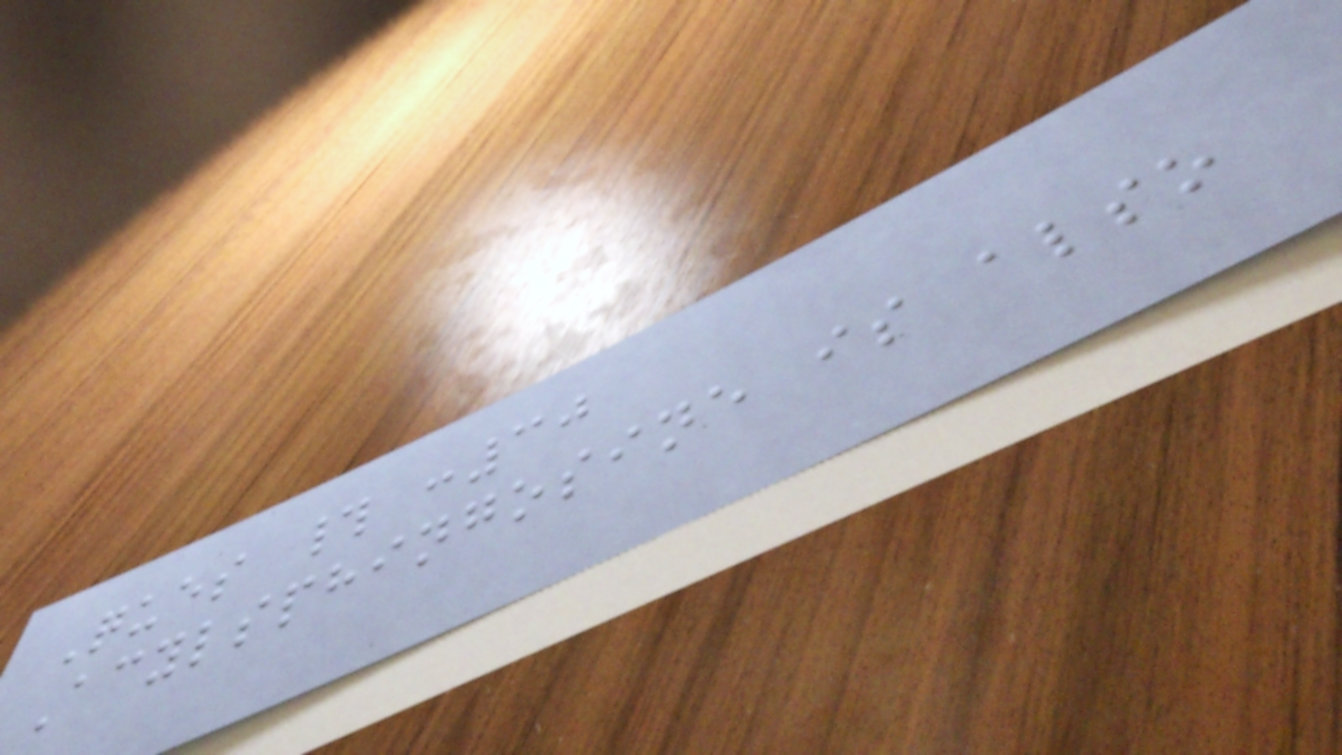Ques # :30
Acylsphingosine is also
